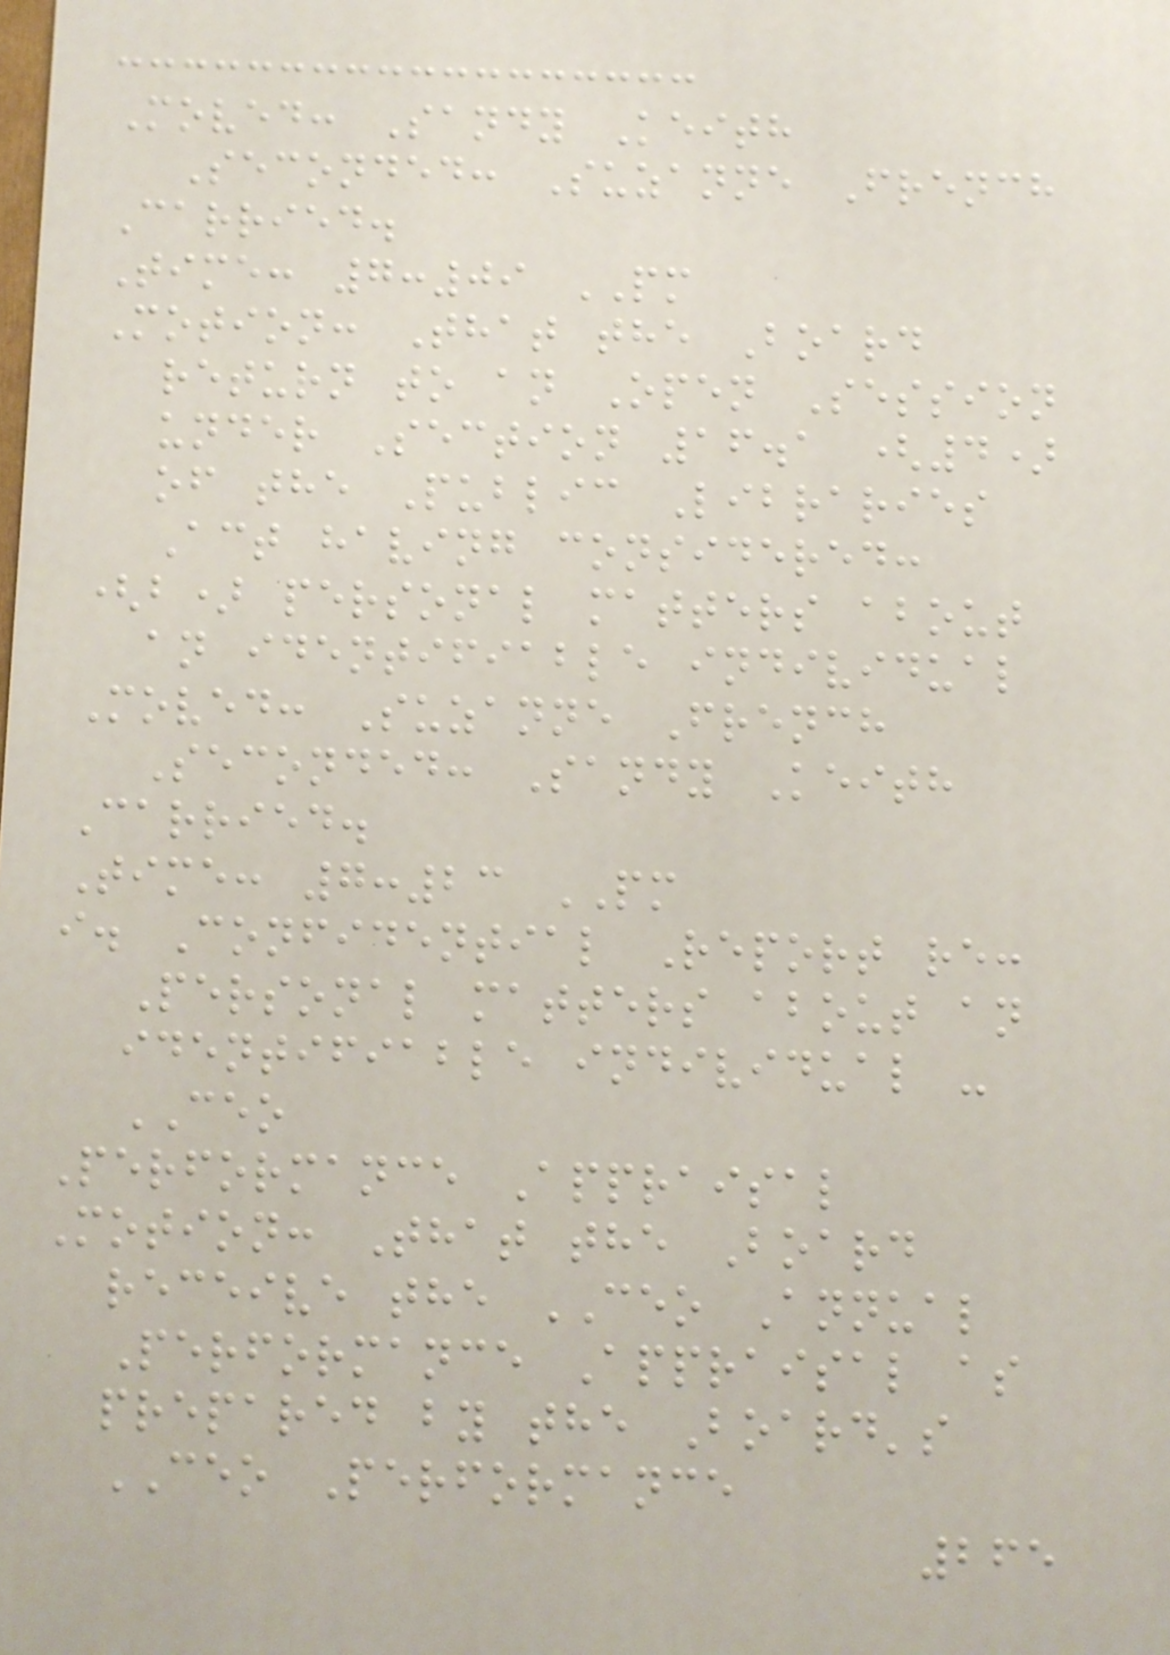Moved: Sandy Keith
Seconded: Suzanne French
Carried.
Time: 7:09 PM
Motion: That the Board
return to an Open Session
under Section 16.1 (4)
of the Public Libraries
Act having considered:
(b) personal matters about
an identifiable individual
Moved: Suzanne French
Seconded: Sandy Keith
Carried.
Time: 7:23 PM
i. Confidential Report re:
Personal matters about an
identifiable individual -
CEO
Performance Appraisal
Motion: That the Board
receive the CEO Annual
Performance Appraisal as
prepared by the Board's
CEO Performance
265
